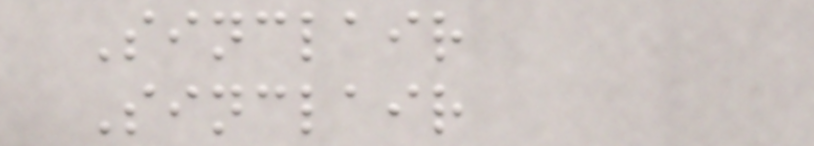Sinclair
Sinclair
